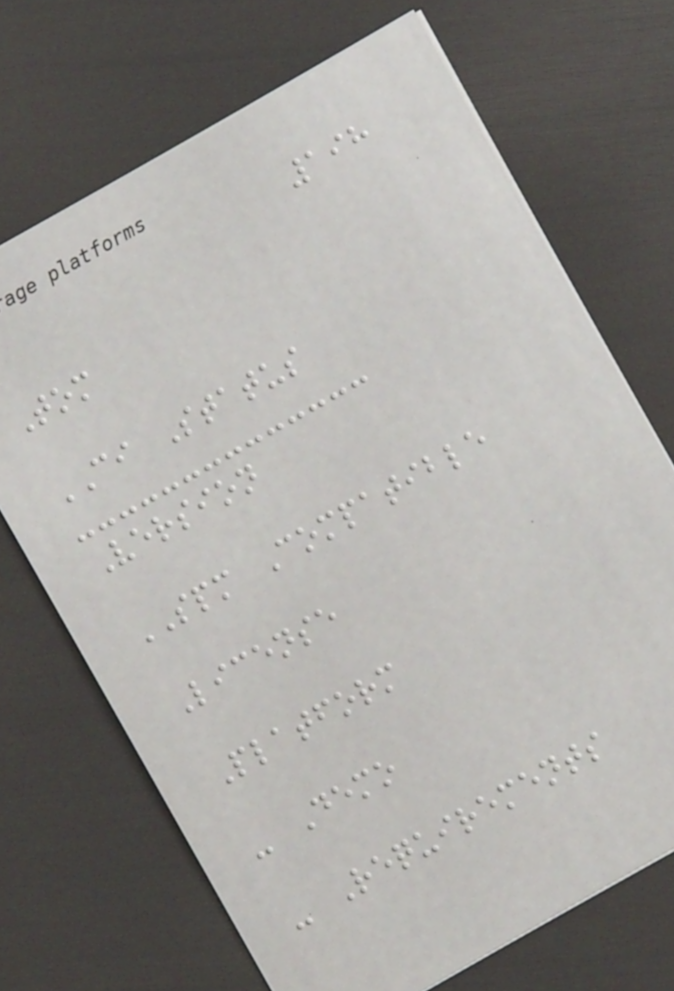198
Tom
CI Status
Version
SPM Compatible
License
Platform
- Demo
- Requirements
